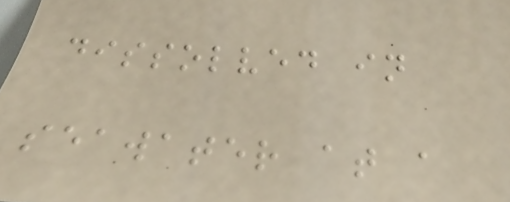dissolved in
seawater at a
